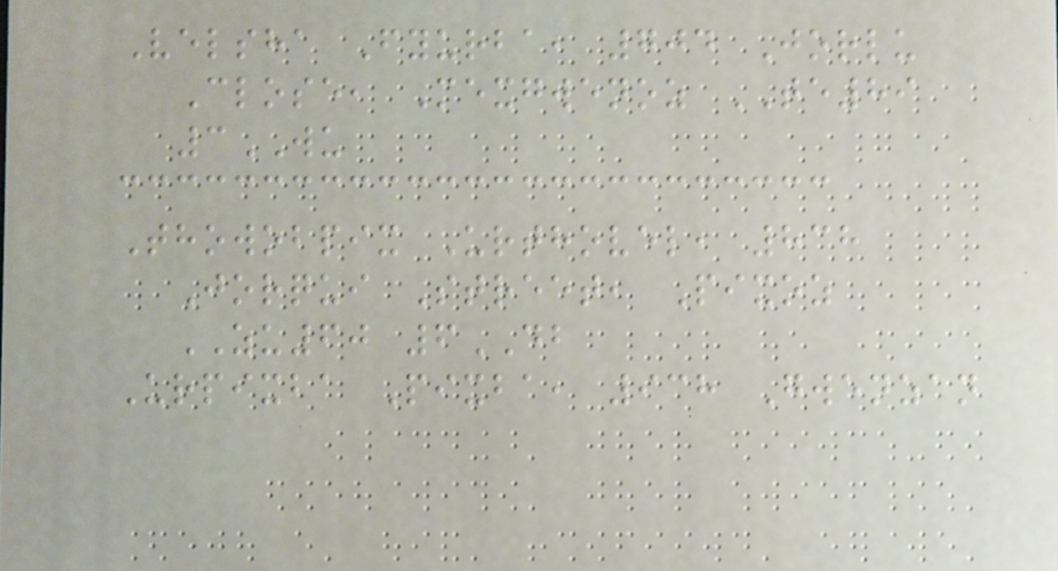Velsha Fyurba, 704 Jorlu
Close, Mexgwenoz TE89
3WU
Thowobpix Urthovel, 838
Jorqui Street, Pixoz
ZU60 6DB
Urpixba Pixba, 938 Gwenzan
